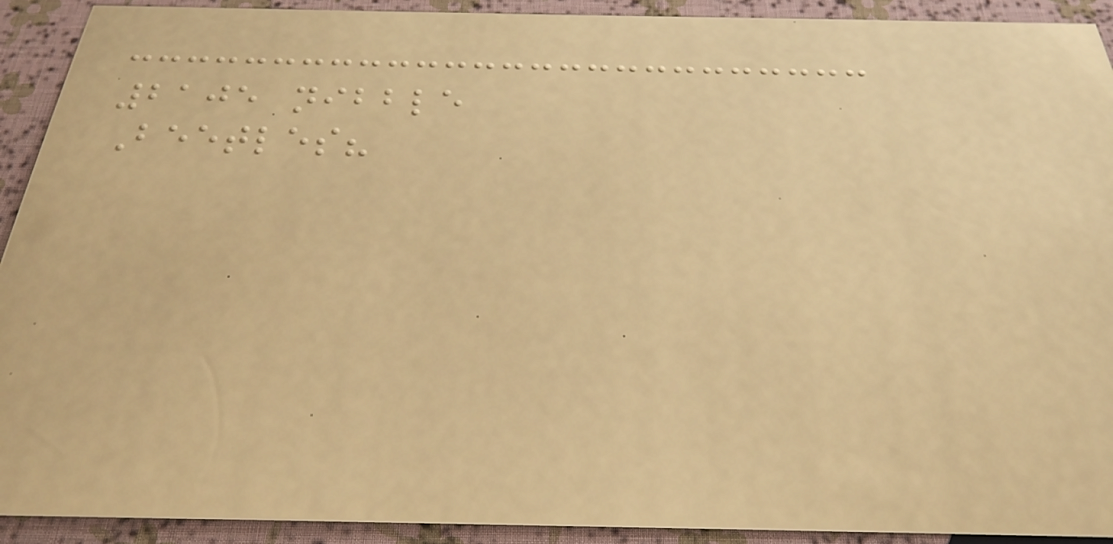2105 nibble
Beetles?
